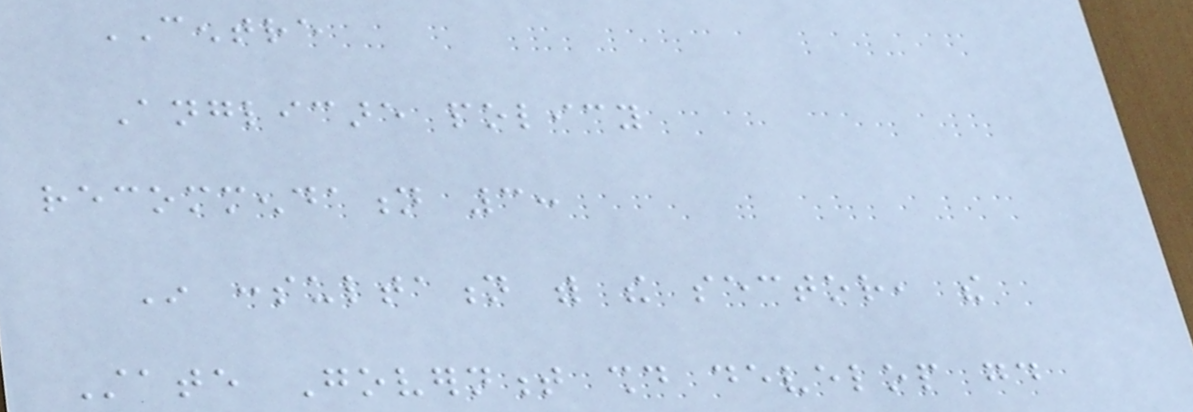CENTRE
Anglicare policy
recommendation 3:
In consultation with the sector, the
State Government should develop good
